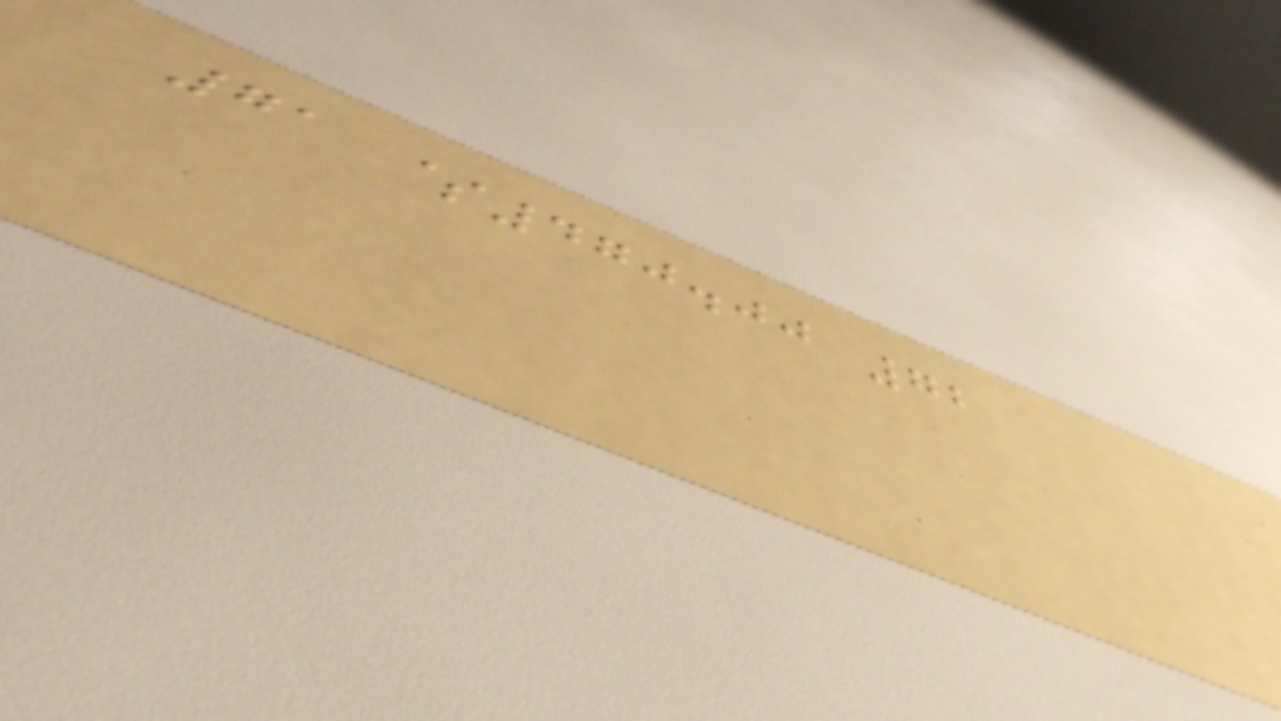71 $470.00 72
